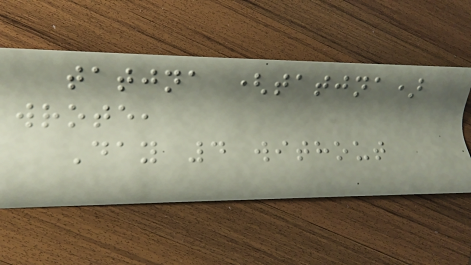tatjna (tatjna)
wrote,
Day 4 without
